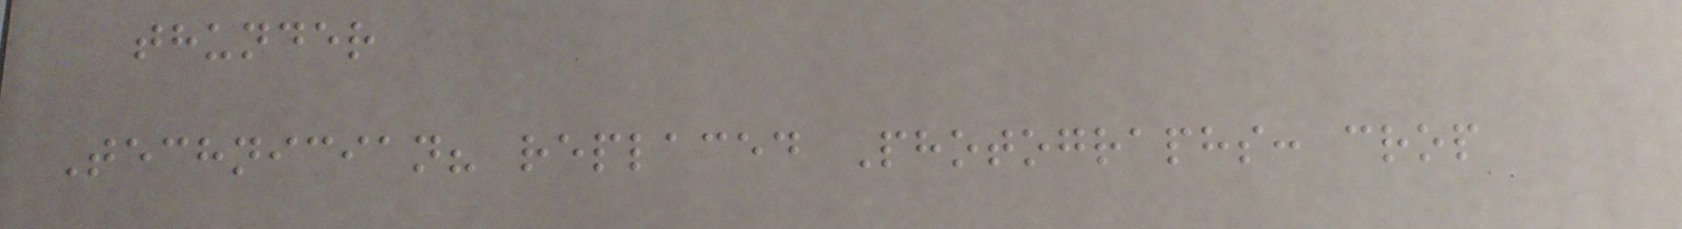thunder
Technician? replaced Photographs: crop
